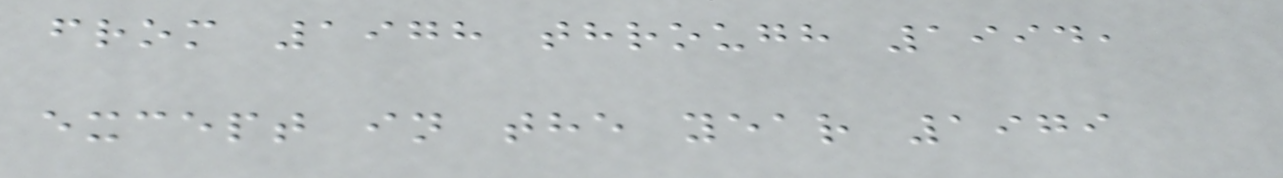from 1978 through 1994,
except in the year 1979
